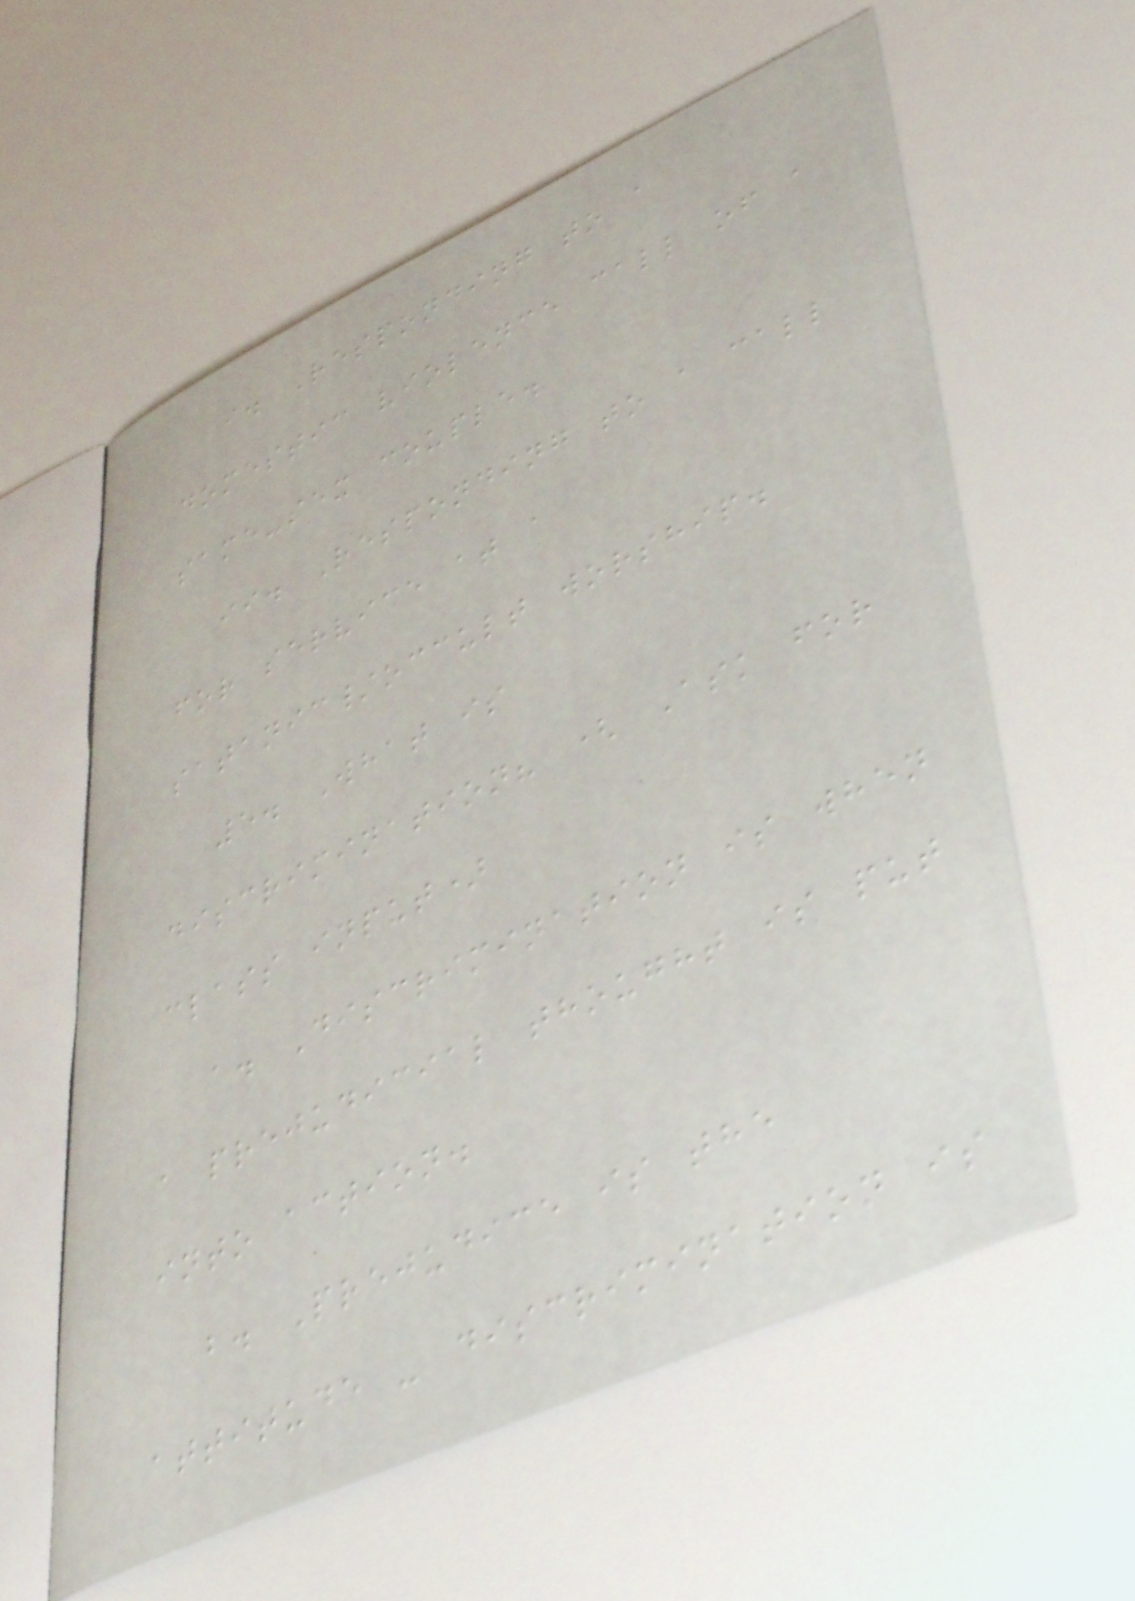i. Responding to a
domestic violence call of a
same-sex couple.
ii. Responding to a call
for service at a
satanic/occult worship.
5. What is
discrimination? ( Ask for
class input)
a. Discrimination is when
a prejudicial thought is put
into action.
b. Prejudice is the
attitude - discrimination is
